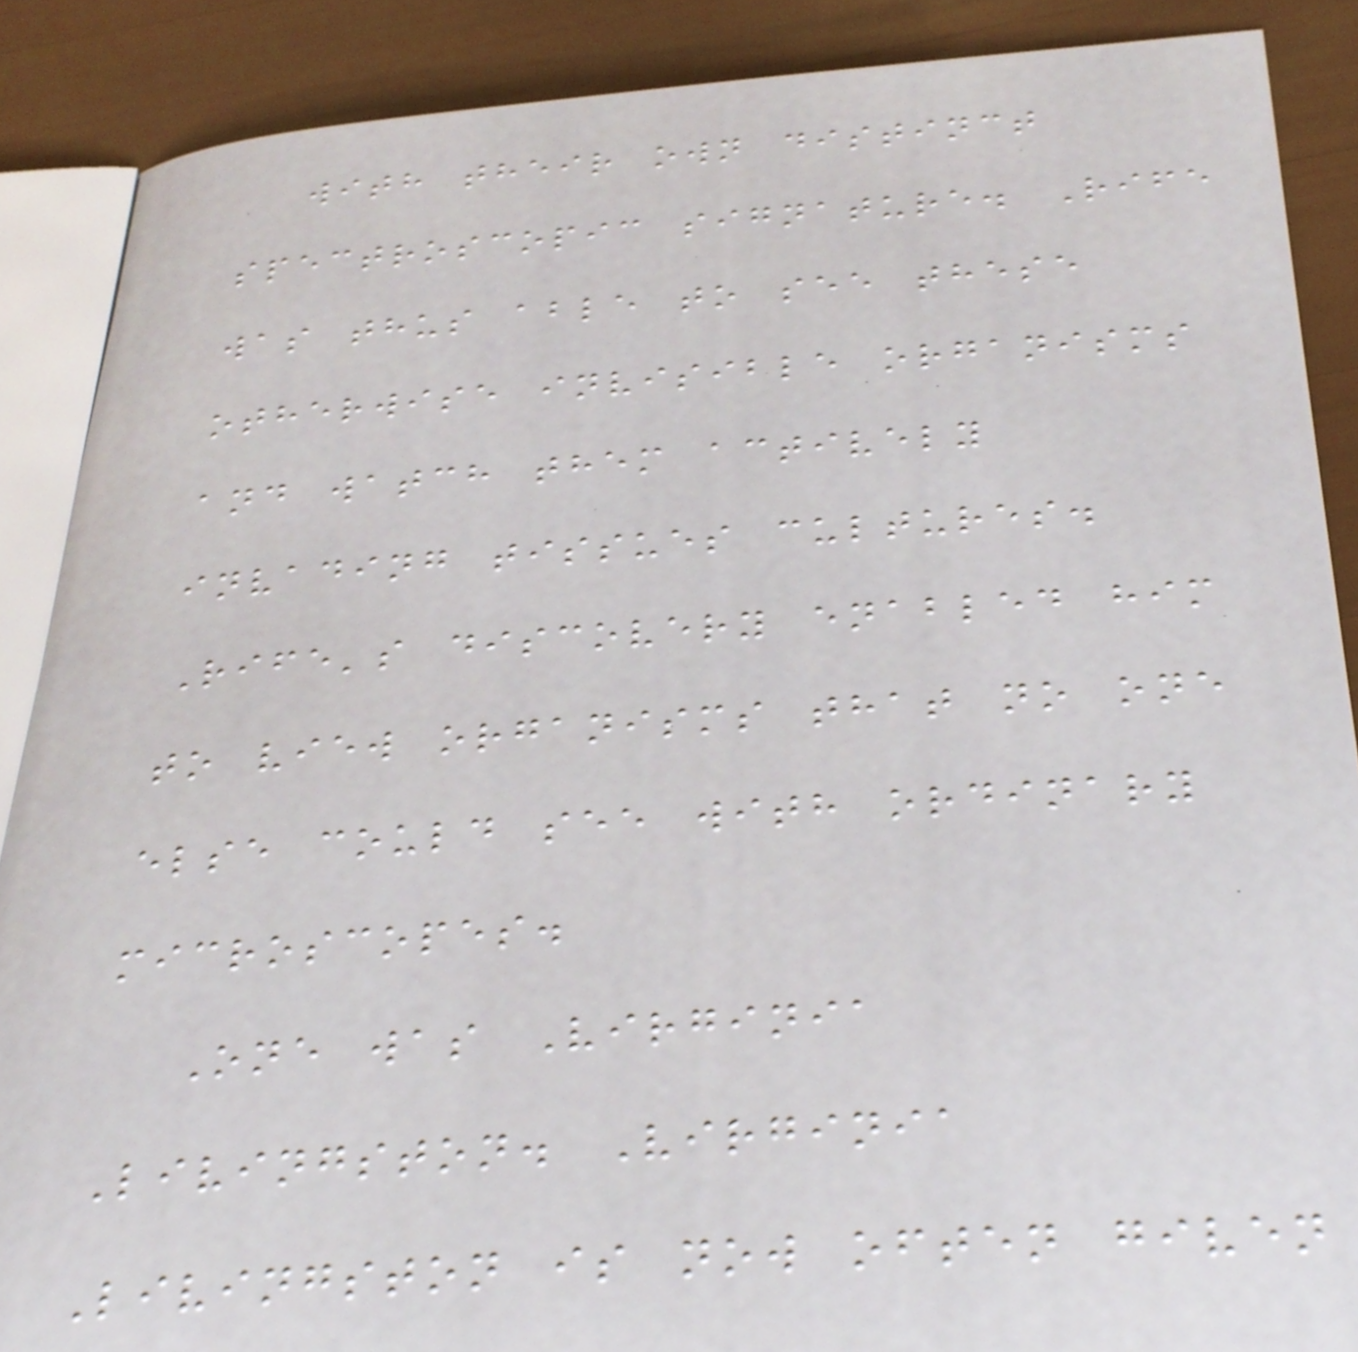with their own distinct
spectroscopic signature. Rife
was thus able to see these
otherwise invisible organisms
and watch them actively
invading tissues cultures.
Rife's discovery enabled him
to view organisms that no one
else could see with ordinary
microscopes.
One was Virginia
Livingston. Virginia
Livingston is now often given
